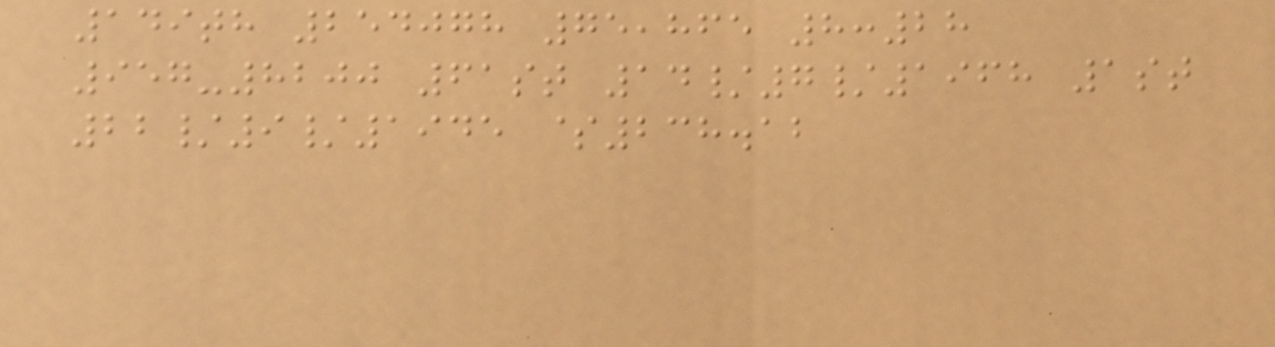149th 254078 75,865 8:28
957-8200 61st 14/7/1968 1st
22/9/1945 $238.12
